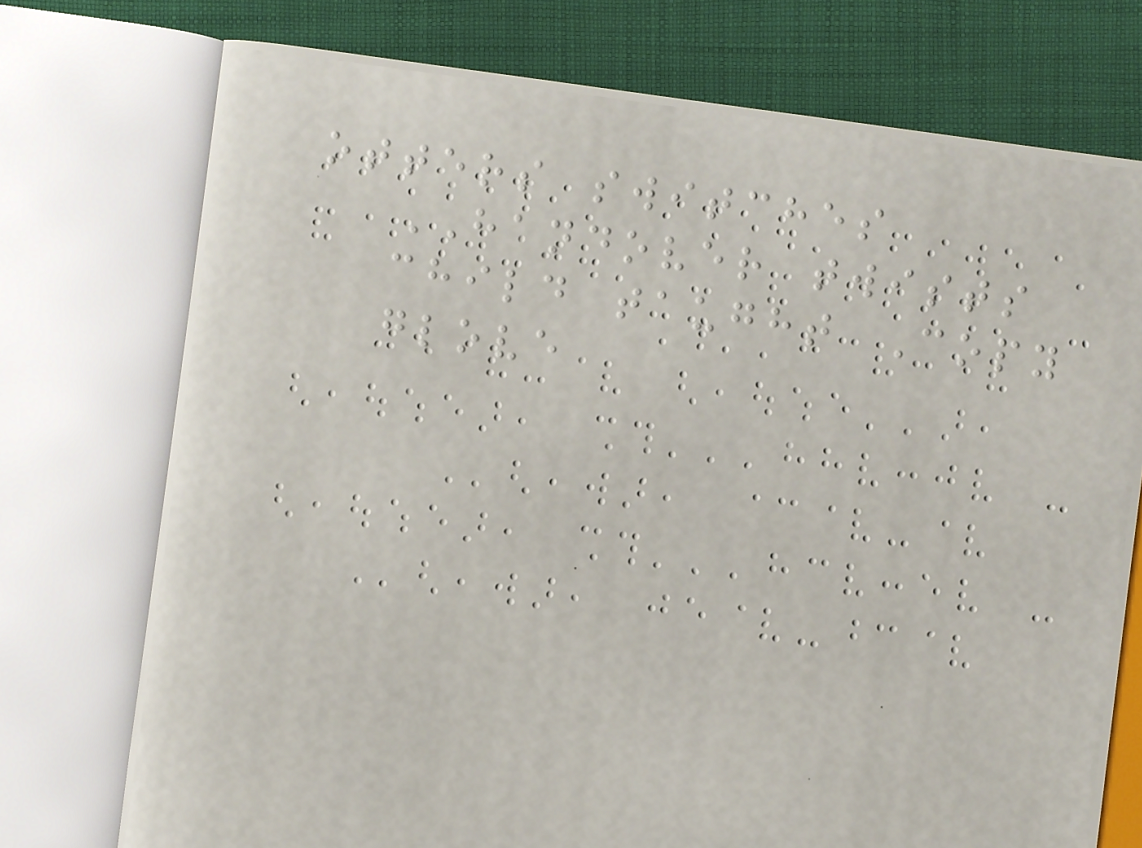otters switches
HANDOVER twists
child taught Copy
glove
